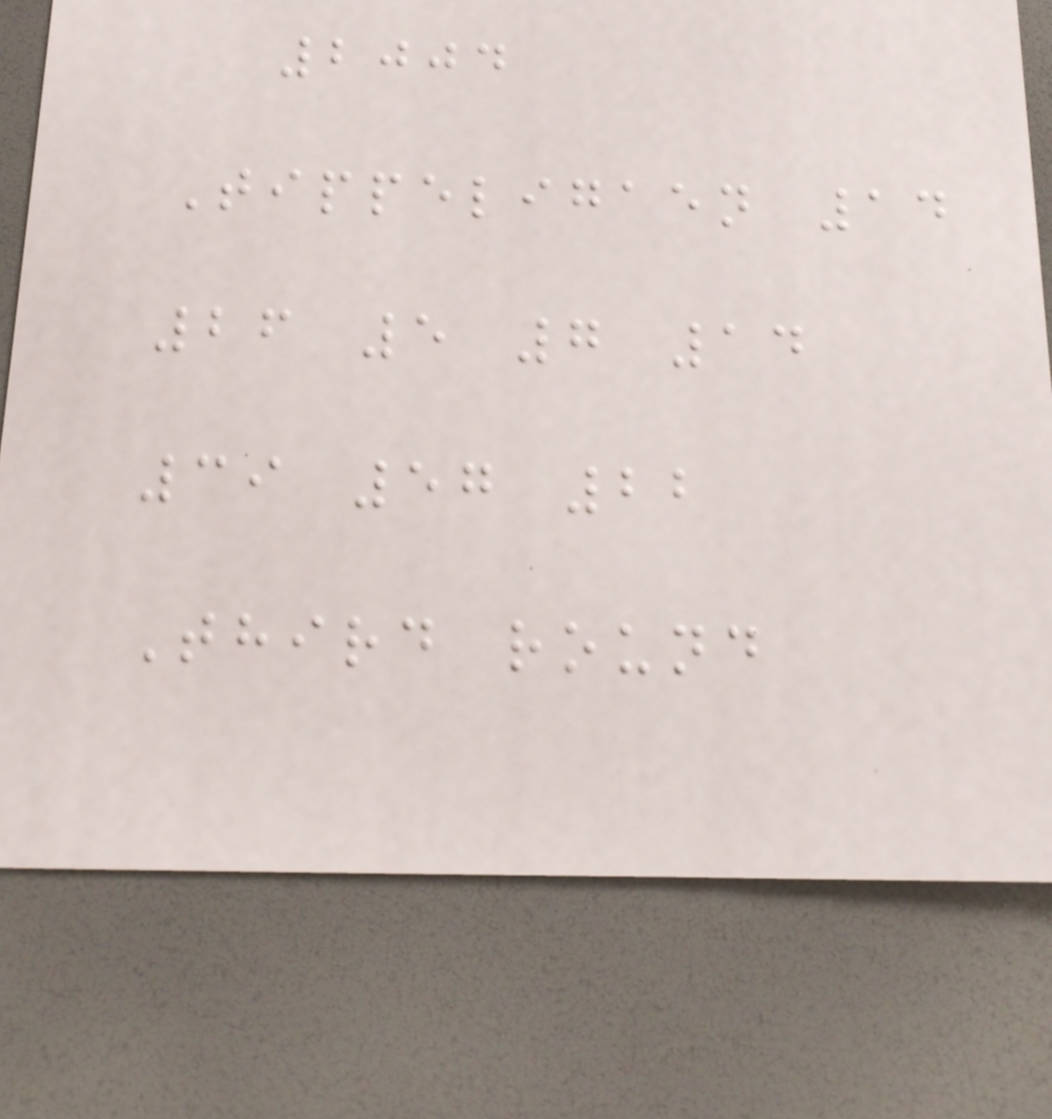2004
Tippeligaen 14
26 5 7 14
39 57 22
Third round
